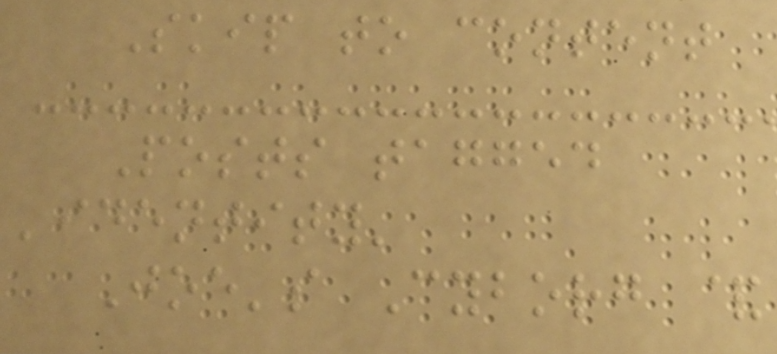Skip to content
Posts tagged
'identity'
Joe's Cyborg &
